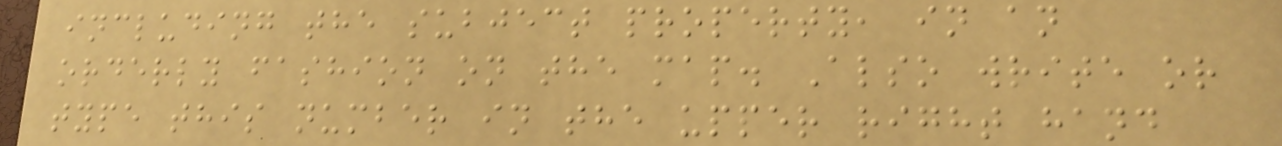including the subject property, in an
orderly fashion on the map. Also write or
type this number in the upper right hand
